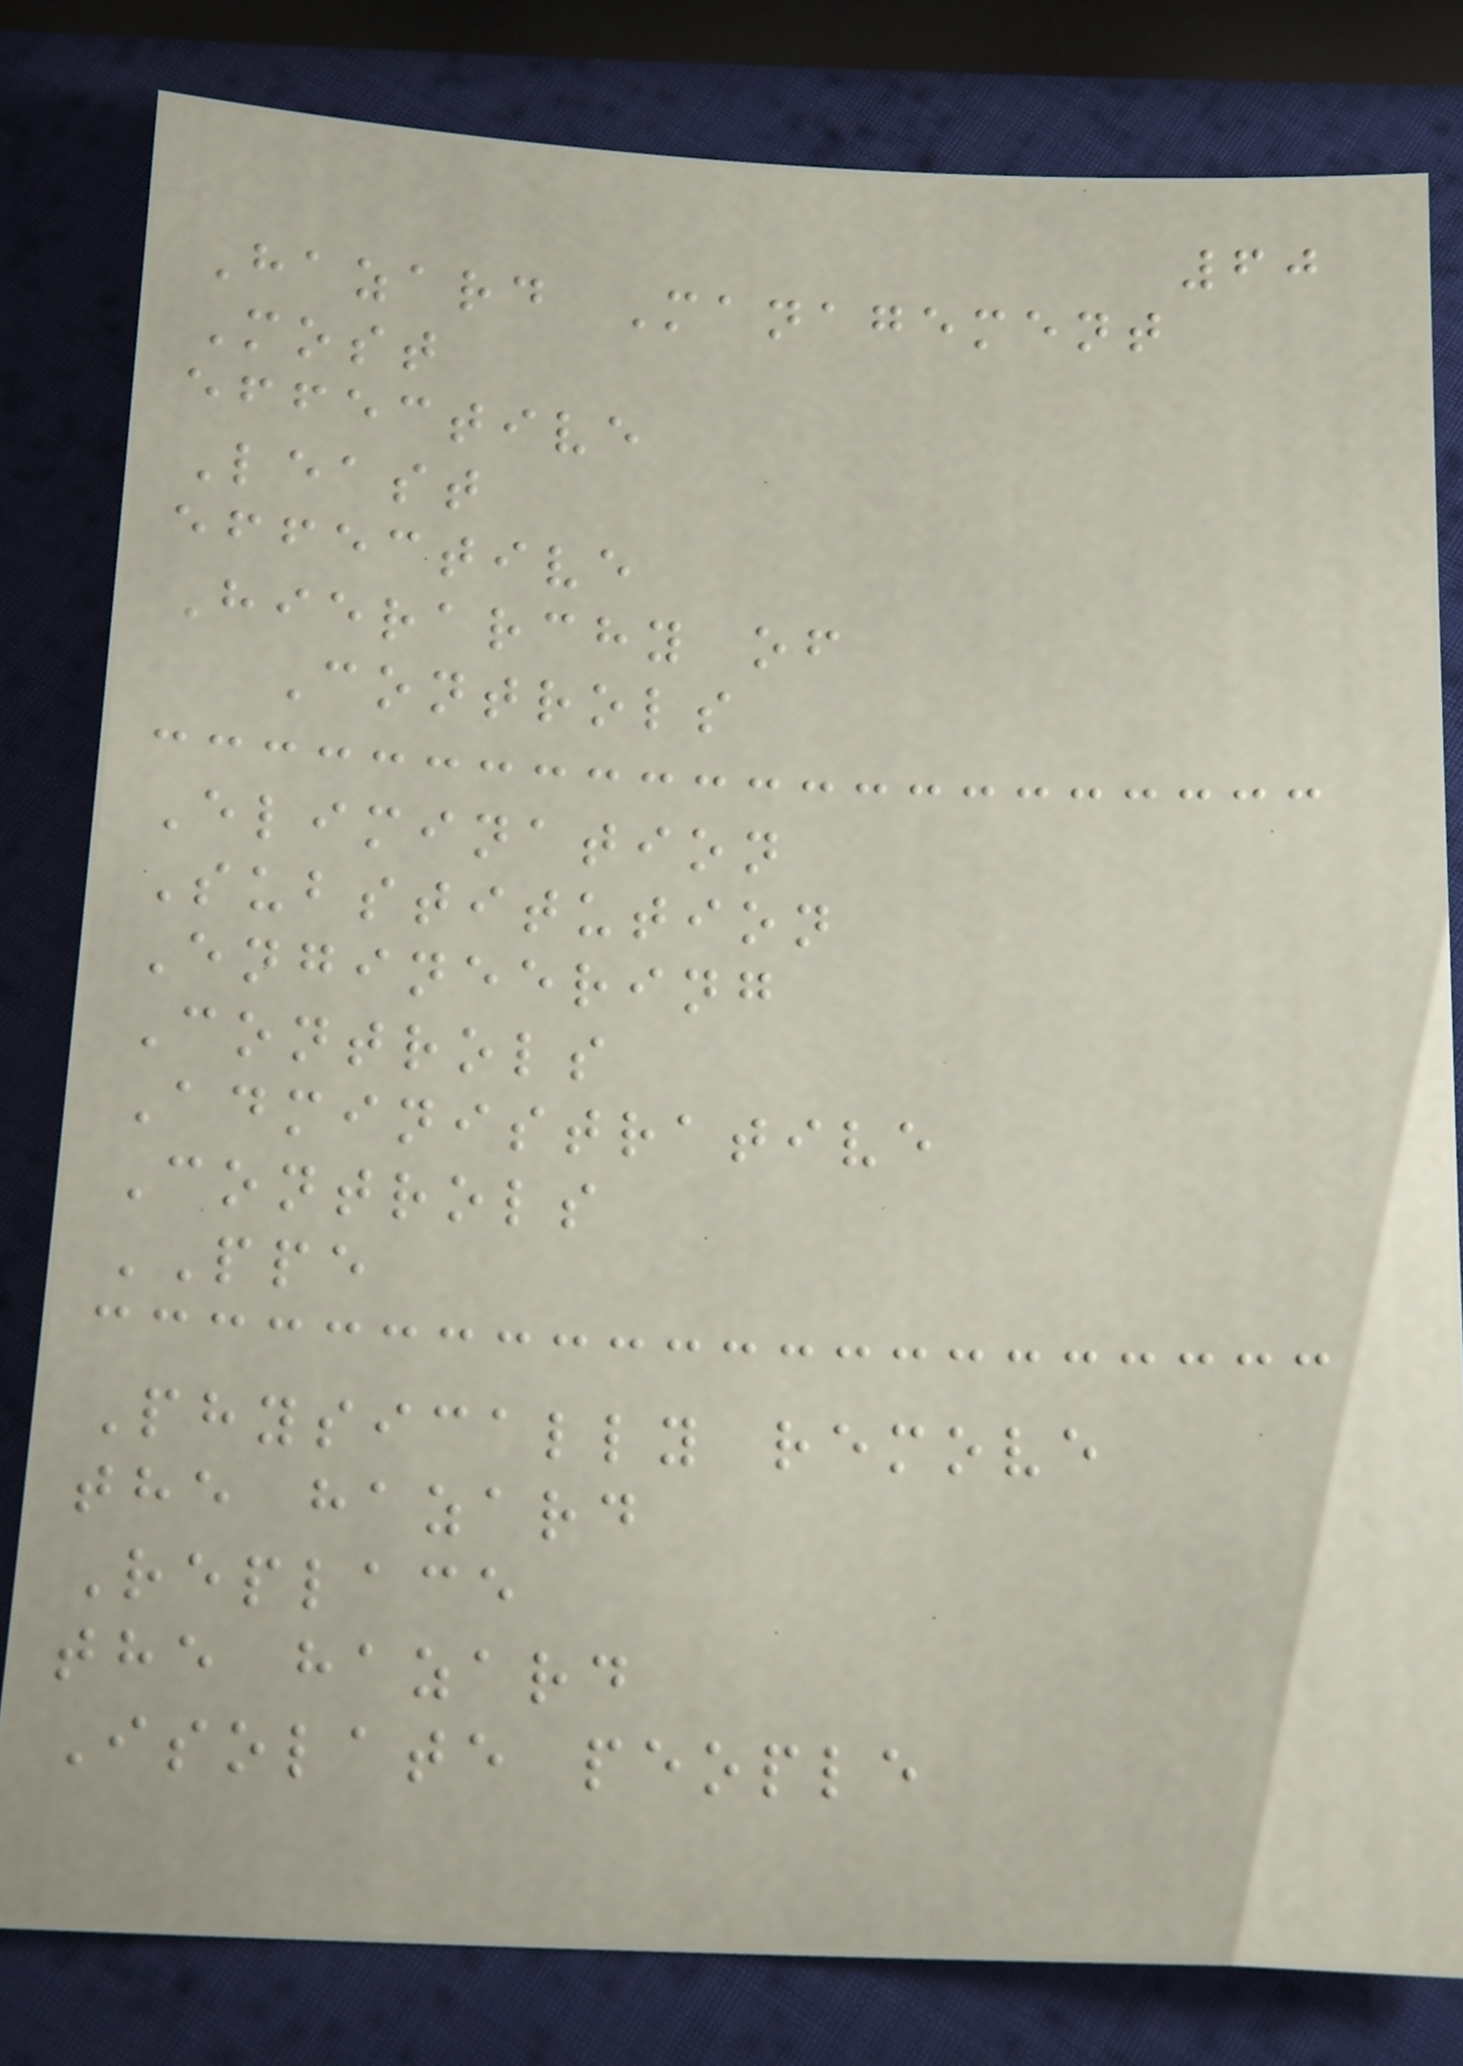60
Hazard Management
Most
effective
Least
effective
Hierarchy of
Controls
Elimination
Substitution
Engineering
Controls
Administrative
Controls
PPE
Physically remove
the hazard
Replace
the hazard
Isolate people
